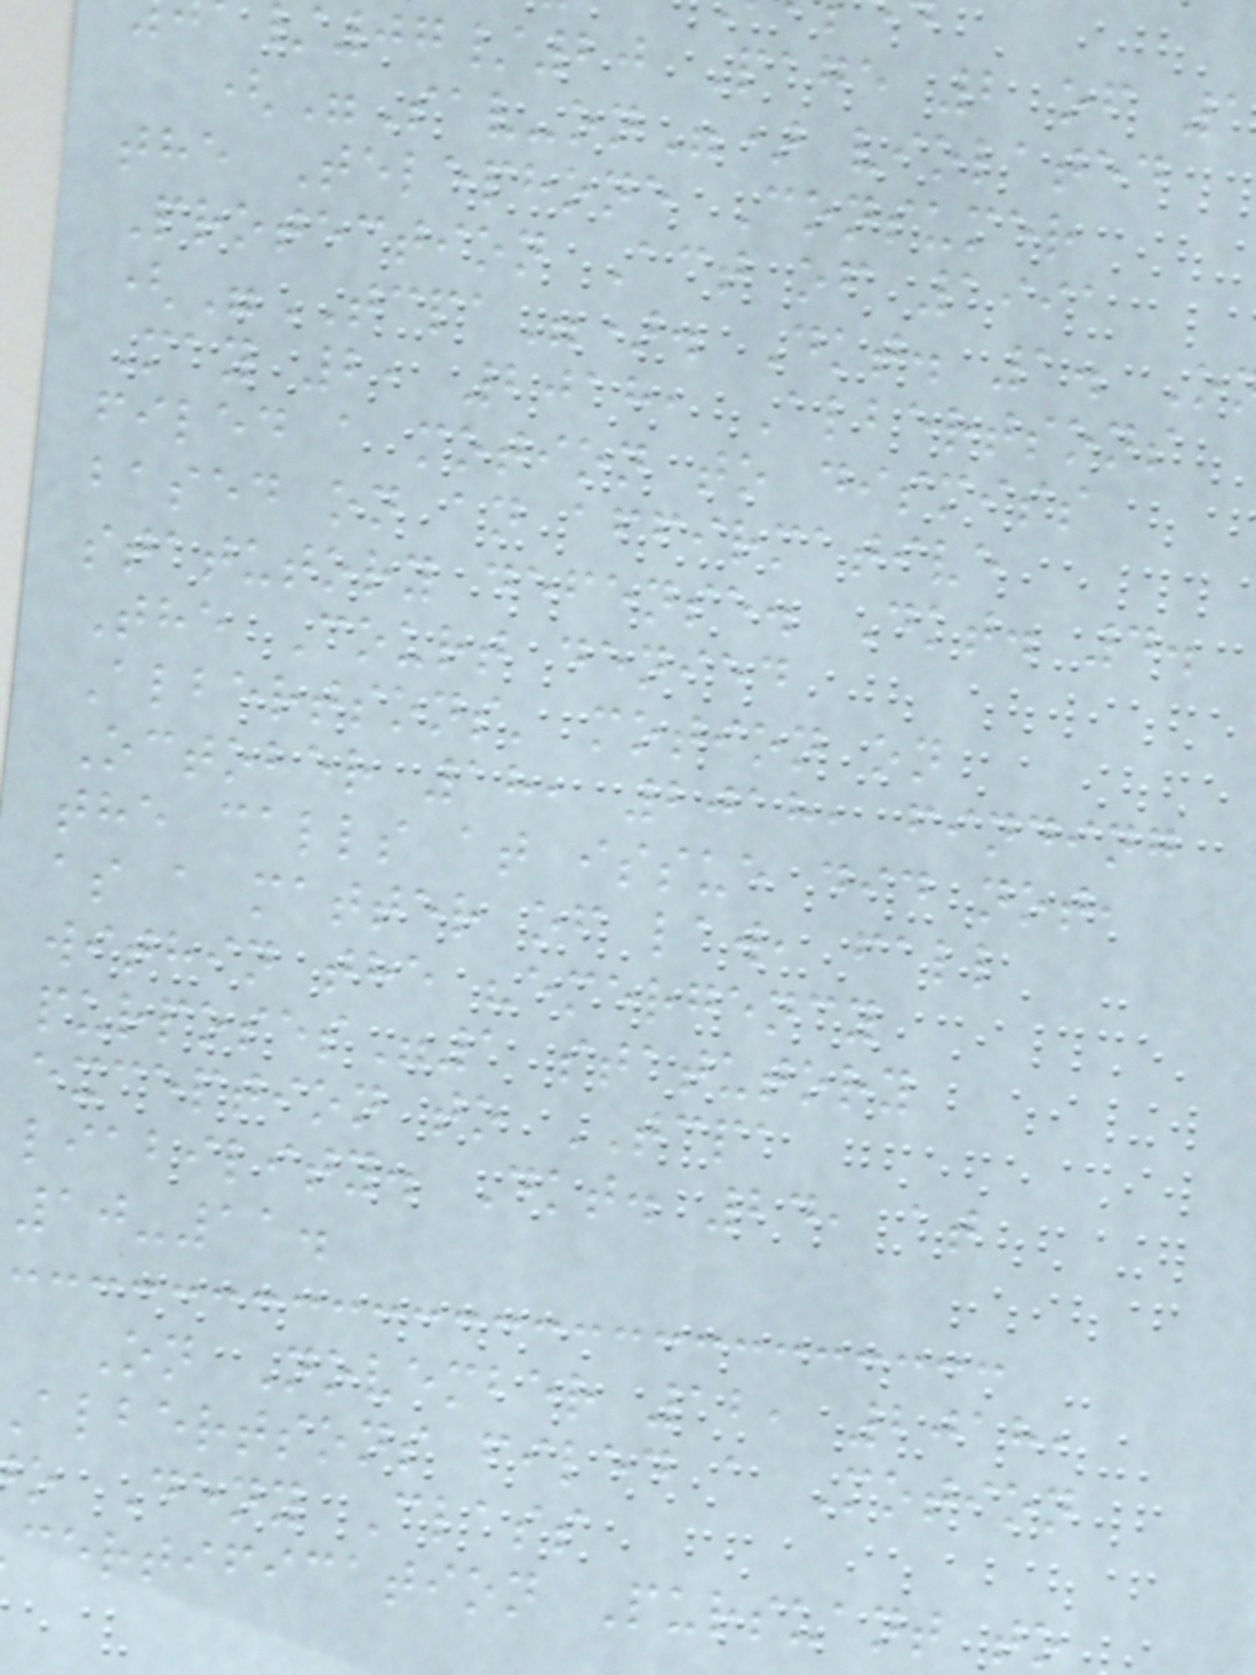07/20 Page 2 of 1
("Sav-on") violated
the Telephone Consumer
Protection Act of 1991
("TCPA"). Dkt. 1. O
May 2, 2018, Albertsons
filed a motion to dismiss
based on an affirmative
statutory defense. Dkt. 4.
The Court denied
Albertsons' motion on
October 18, 2018, finding
the calls at issue did not,
as a matter of law, fall
within the "emergency
purposes"1 statutory
exception to TCPA
liability. Dkt. 24, at
10-11.
On November 12, 2018,
albertsons filed a Motion
o Deny Class
certification Pursuant to
